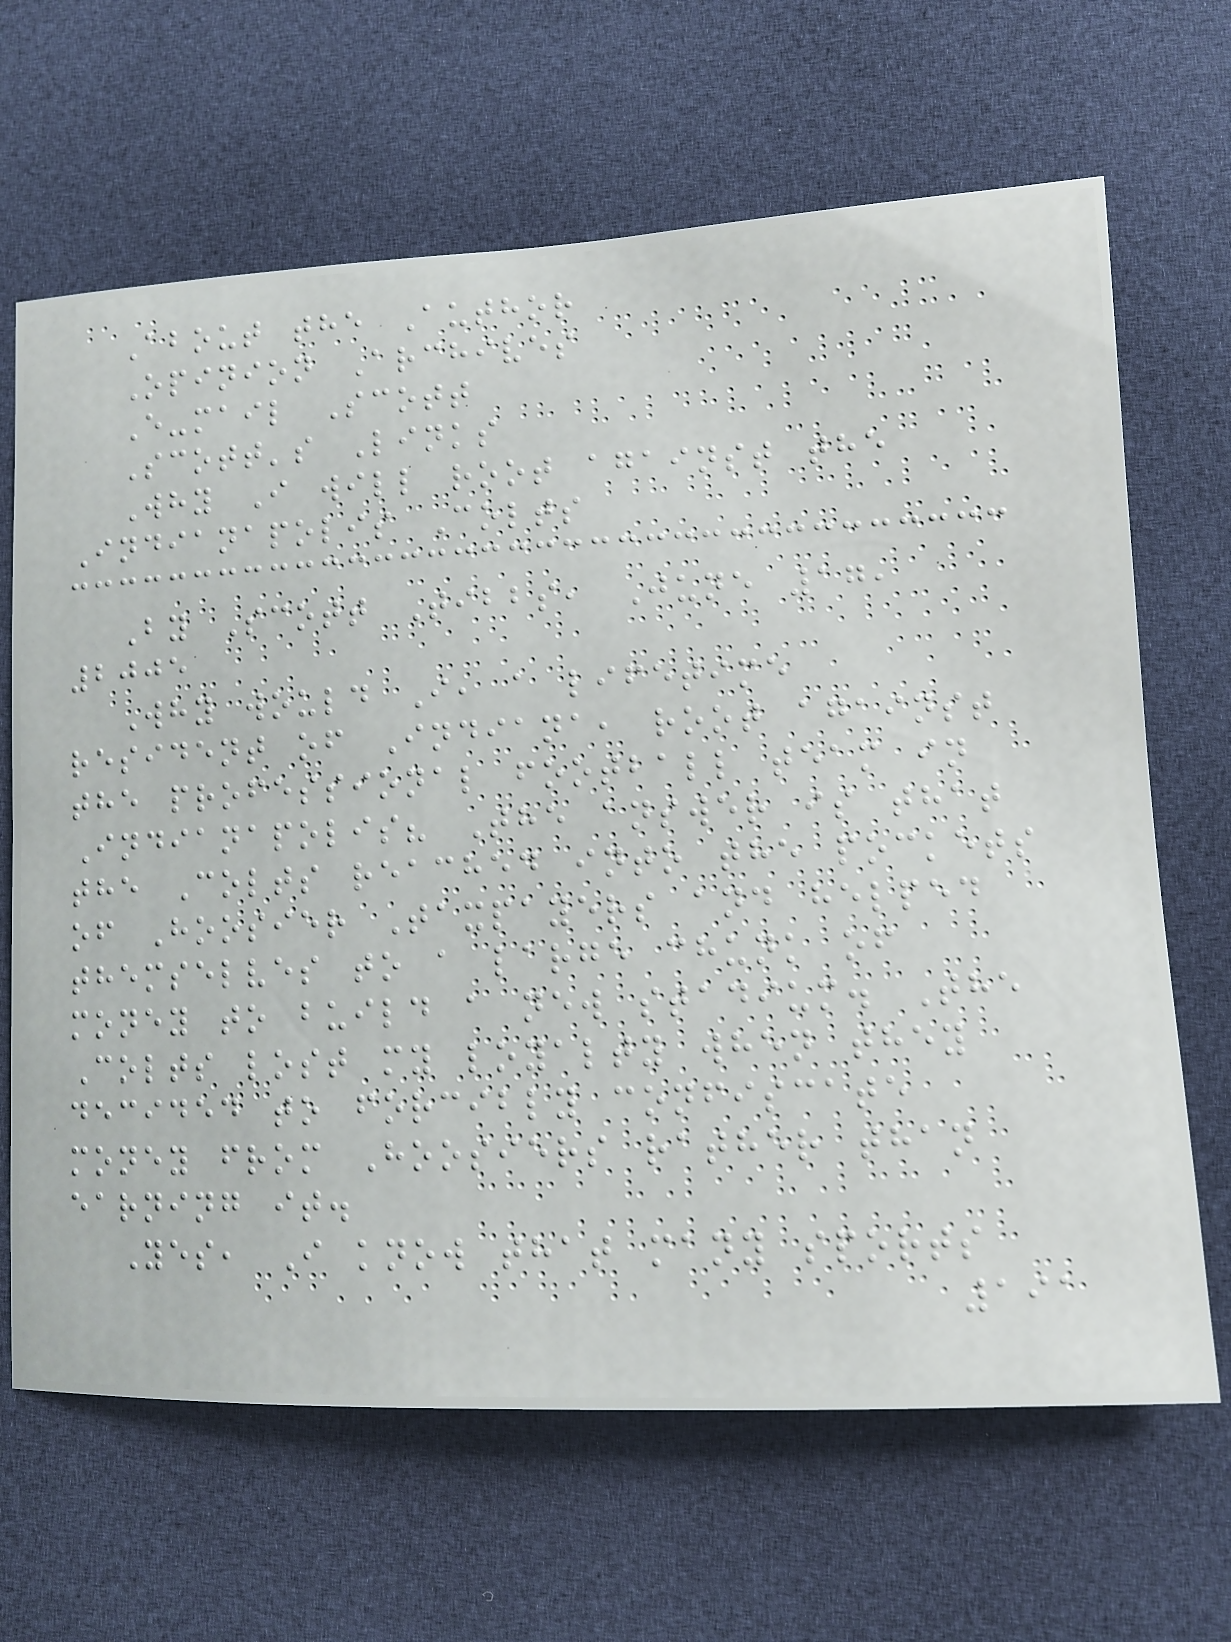About the Author
Opinion Archives
E-mail Scott
Scott's Links
Why I will root against the
Indianapolis Colts
By Scott Tibbs, June 17,
2005
Why would I, a lifetime
resident of Indiana, root against
the professional football team in
Indianapolis? The answer is that
the Colts reached into the pockets
of Hoosier Taxpayers and helped
themselves to a large chunk of
money to build a new stadium. The
Colts lost my loyalty when they
decided to forcibly confiscate
money from Hoosiers rather than
earning it.
Yes, I know that many sports
191
